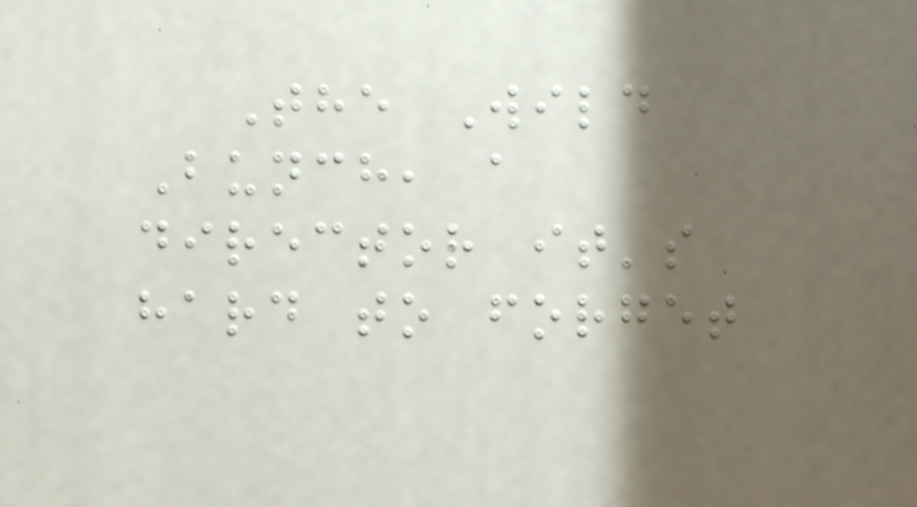The Wild
Bunch, a
director it's
hard to forget
